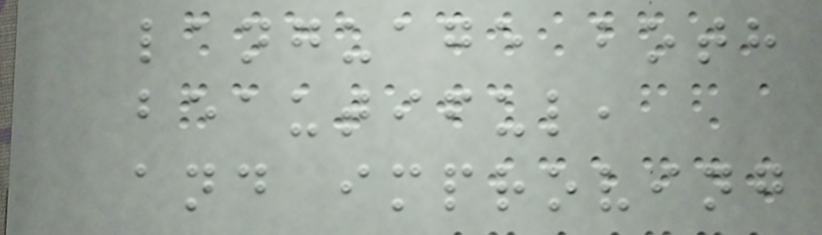language both
beautiful,
and improving
